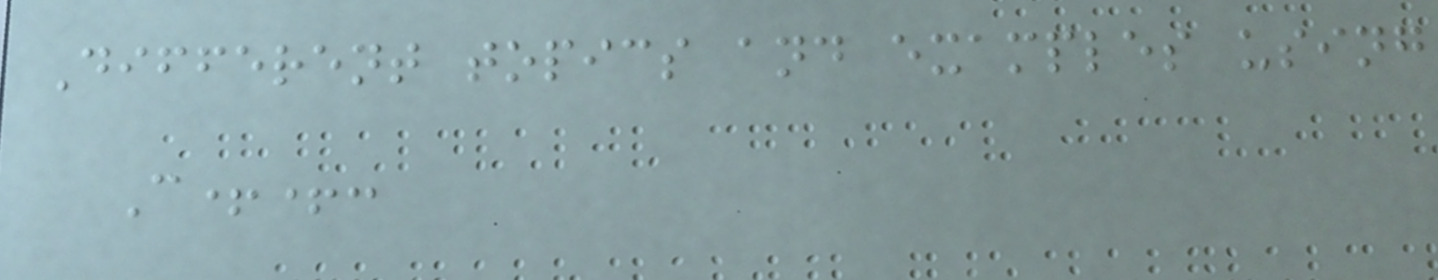Different topics and examples using
C++:
